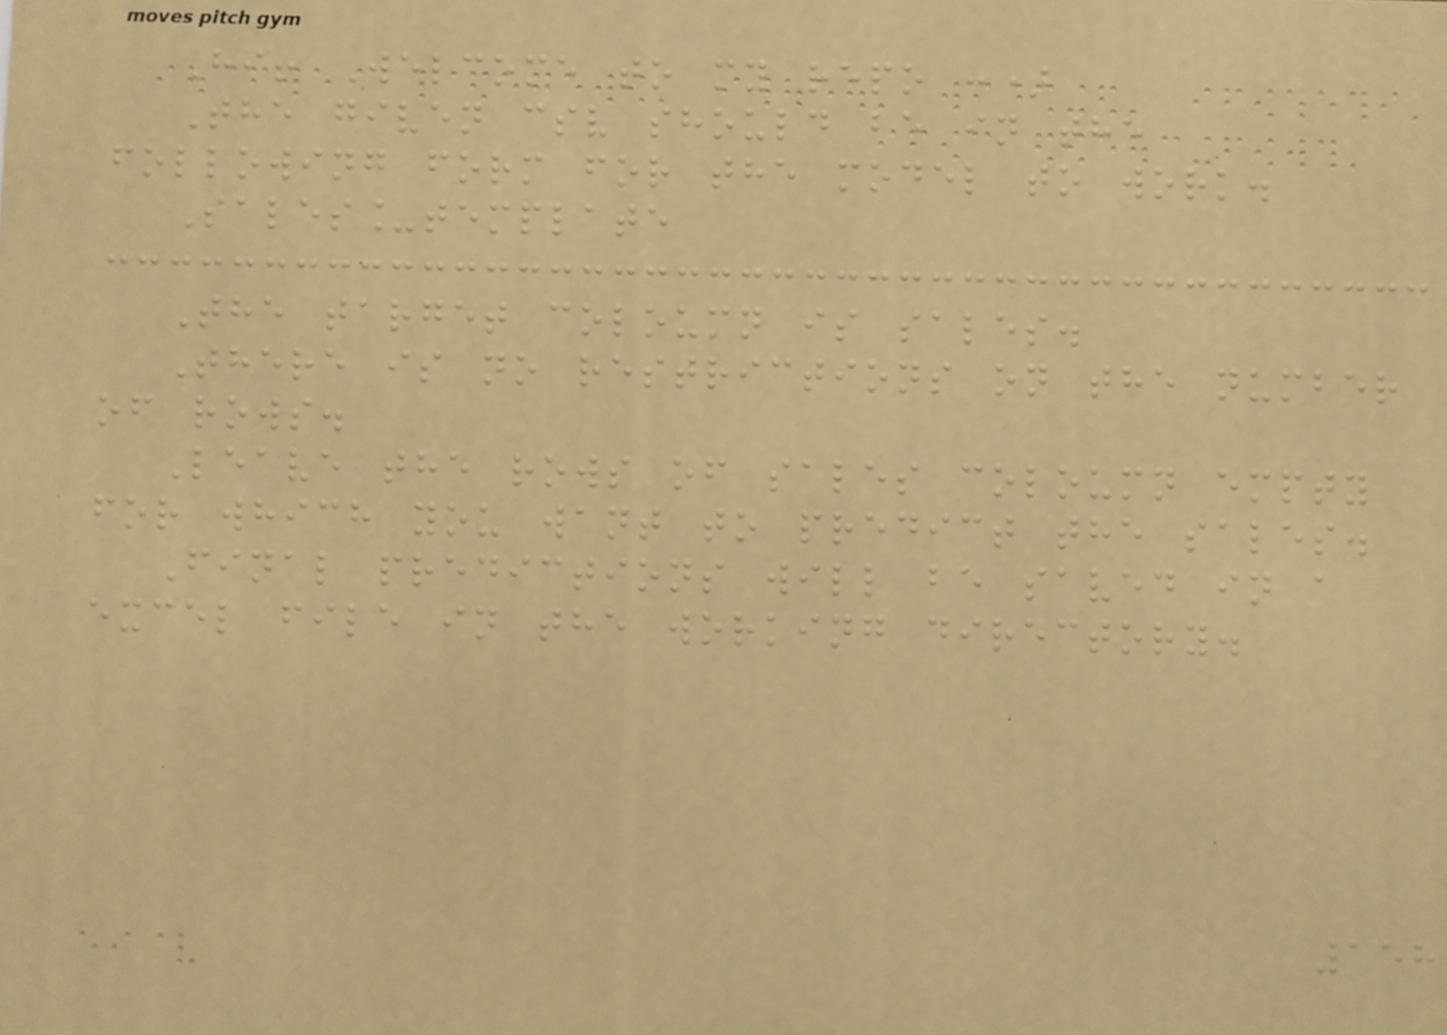Hi! Welcome to my repo :)
The given csv should be in the
following form for the model to work.
Sales_template
The target coloumn is sales.
There is no restrictions on the number
of rows.
Leave the rows of sales coloumn empty
for which you want to predict the sales.
Final predictions will be saved in a
excel file in the working directory.
158
